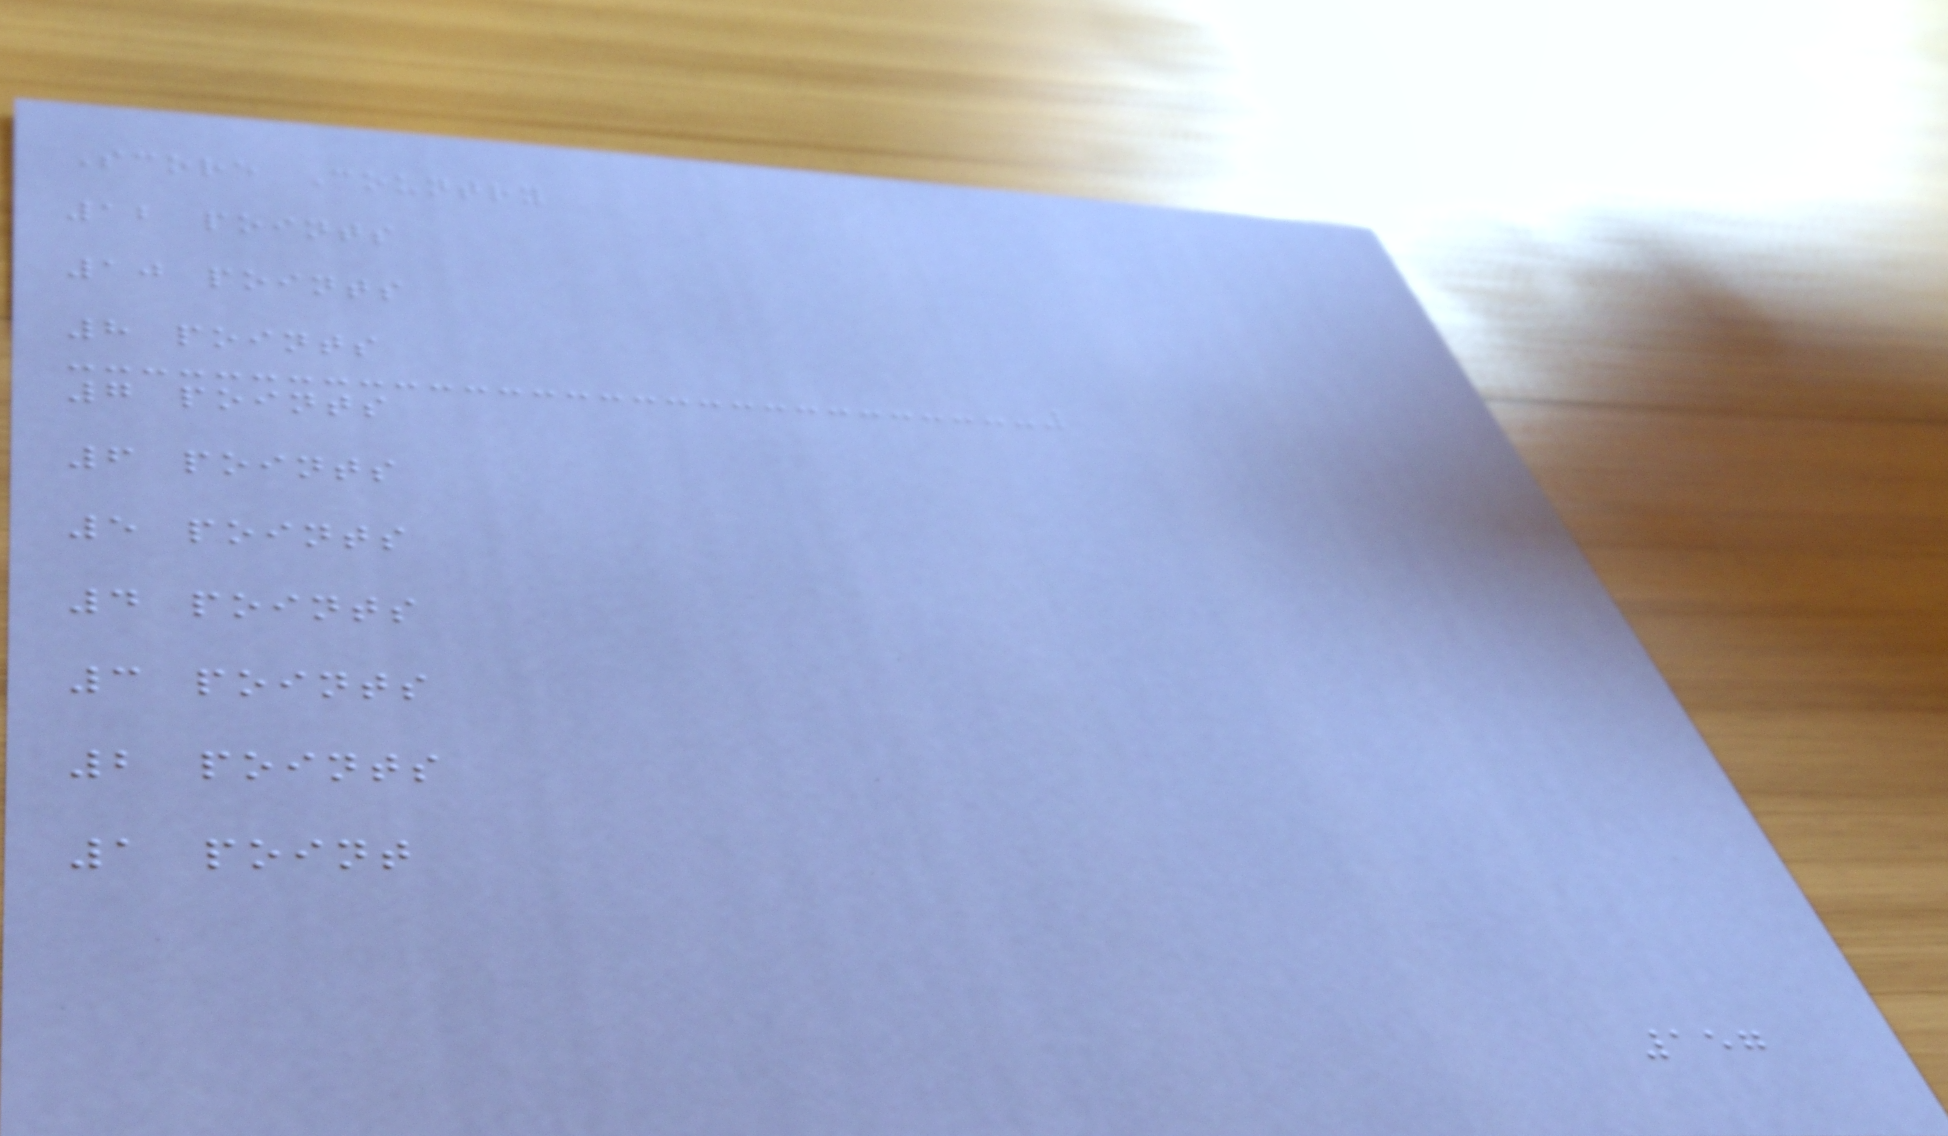Score Country
12 points
10 points
8 points
7 points
6 points
5 points
4 points
3 points
2 points
1 point
157
